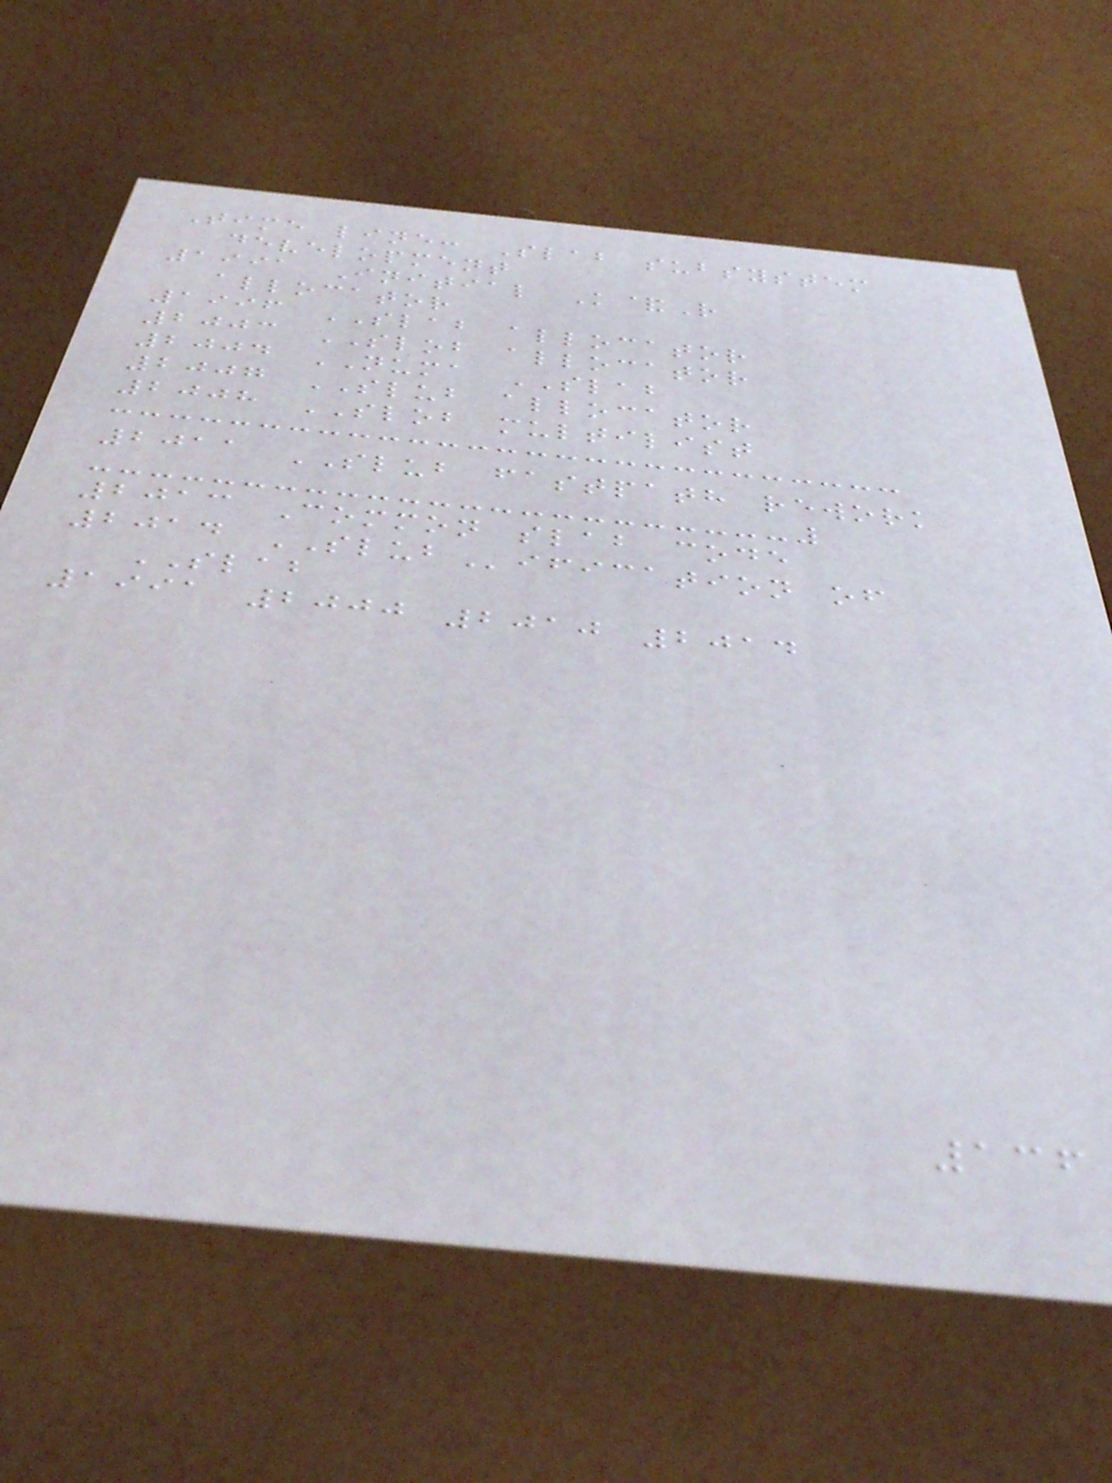Time line: Slab subsystem
development
1991 Initial K&R
allocator
1996 SLAB allocator
2003 SLOB allocator
2004 NUMA SLAB
2007 SLUB allocator
2008 SLOB multilist
2011 SLUB fastpath rework
2013 Common slab code
2014 SLUBification of
SLAB
1991 2000 2010 2014
136
